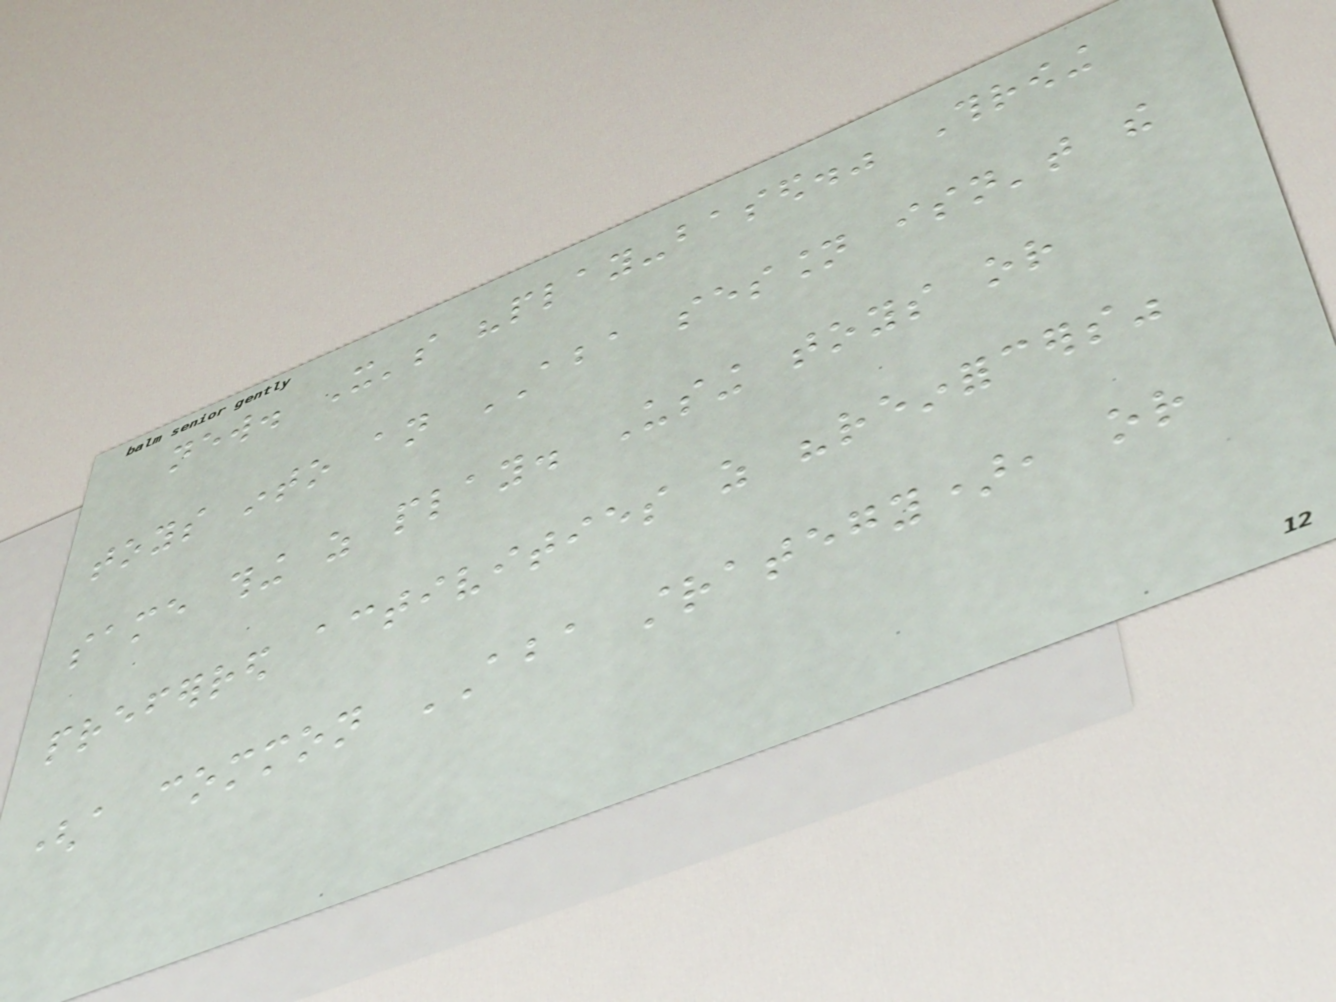new. It's "play-based." Throwing
toys into an ABA session isn't the
same thing as play. Using toys or
preferred activities as "reinforcers"
(a common ABA strategy), or
